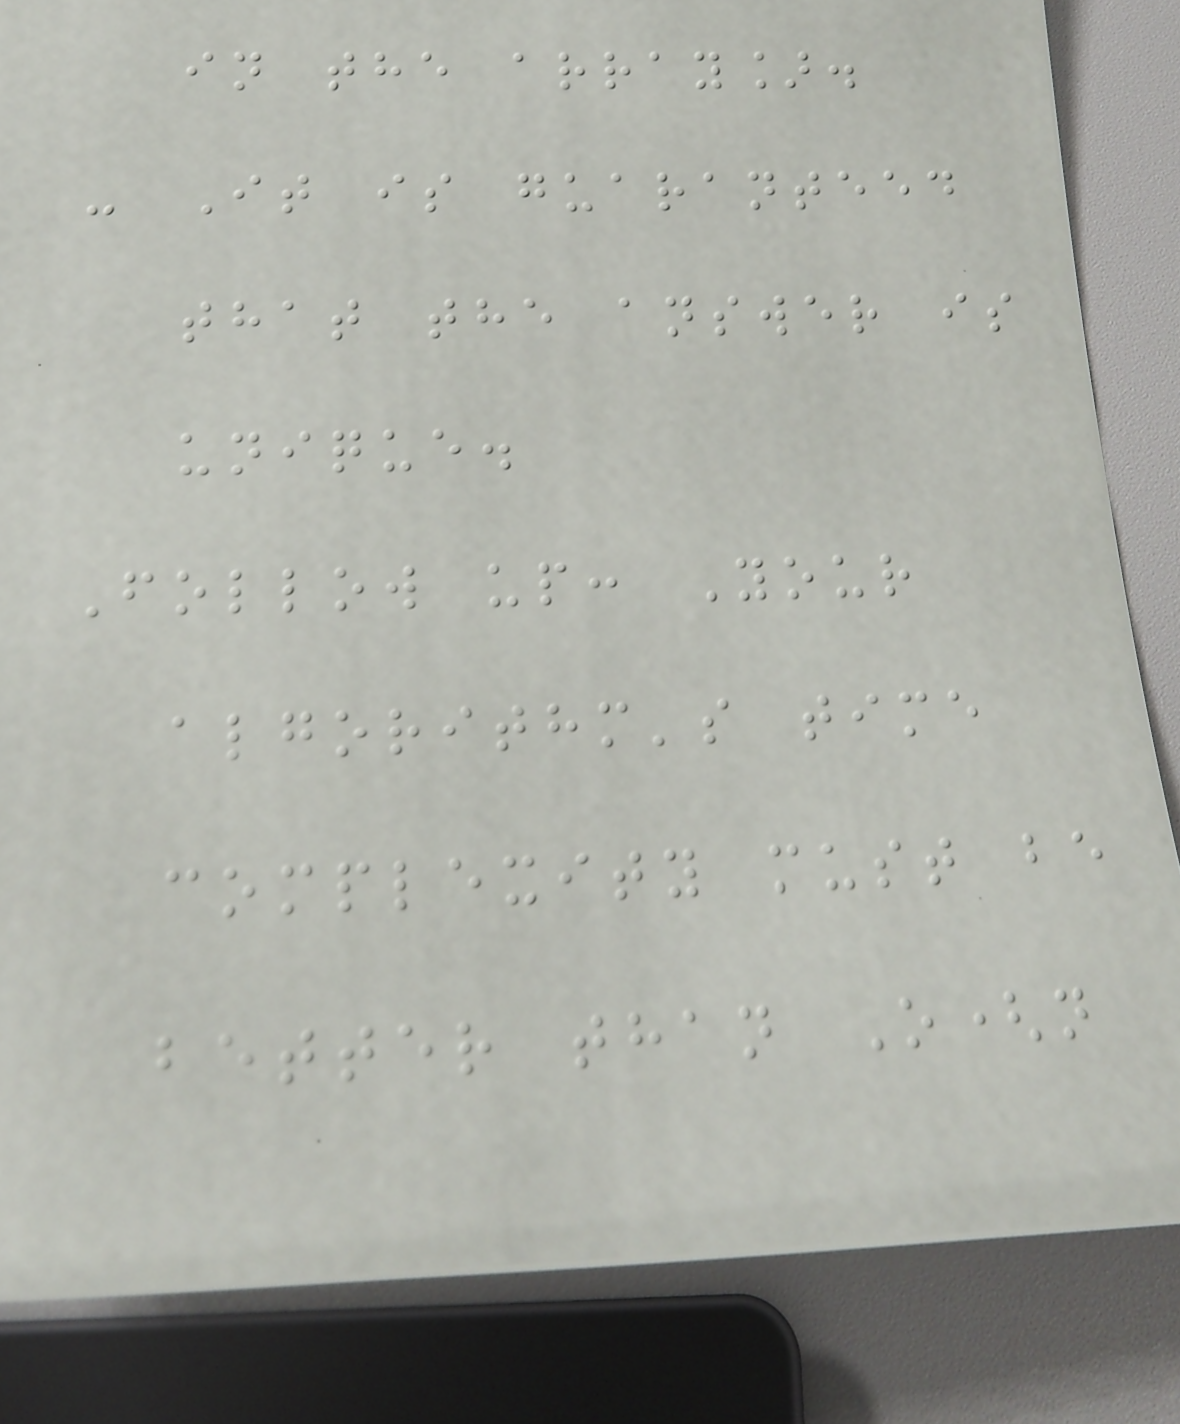in the array].
- It is guaranteed
that the answer is
unique.
Follow up: Your
algorithm's time
complexity must be
better than O(n
